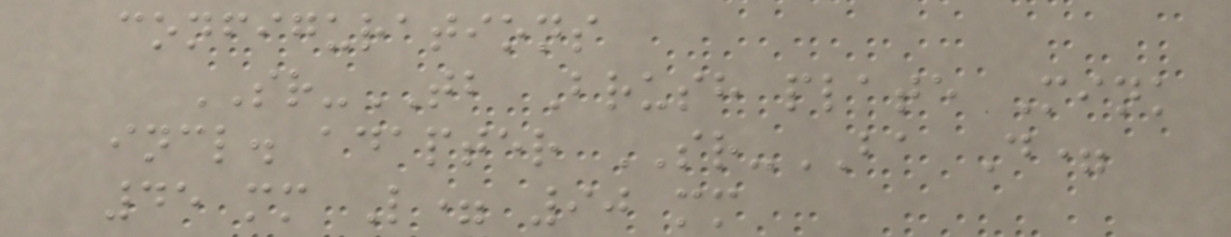configurations
SR-TB Brush plate Mink
incl. adapter SR-BA D=
45 mm L= 90 mm
